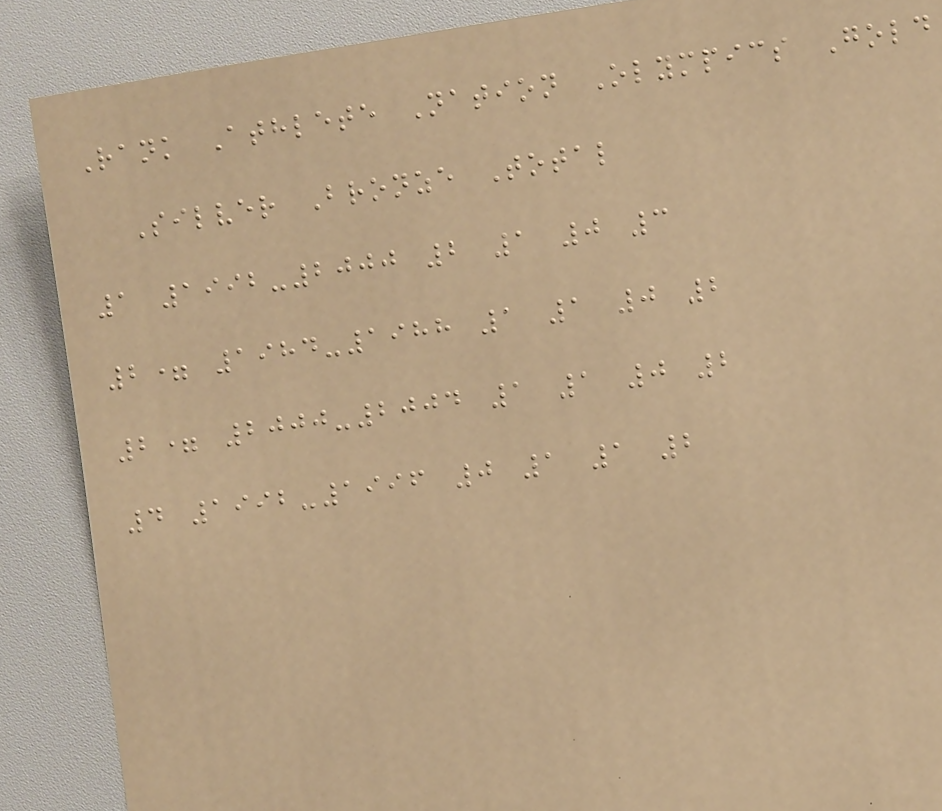Rank Athlete Nation Olympics Gold
Silver Bronze Total
1 1992-2000 2 1 0 3
2= 1984-1988 1 1 0 2
2= 2000-2004 1 1 0 2
4 1992-1996 0 1 1 2
